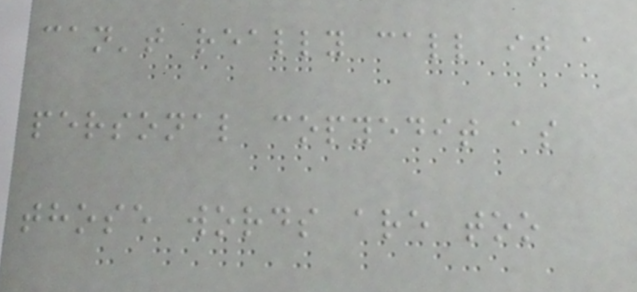can't really call it a
personal copyedit as
those words are too
